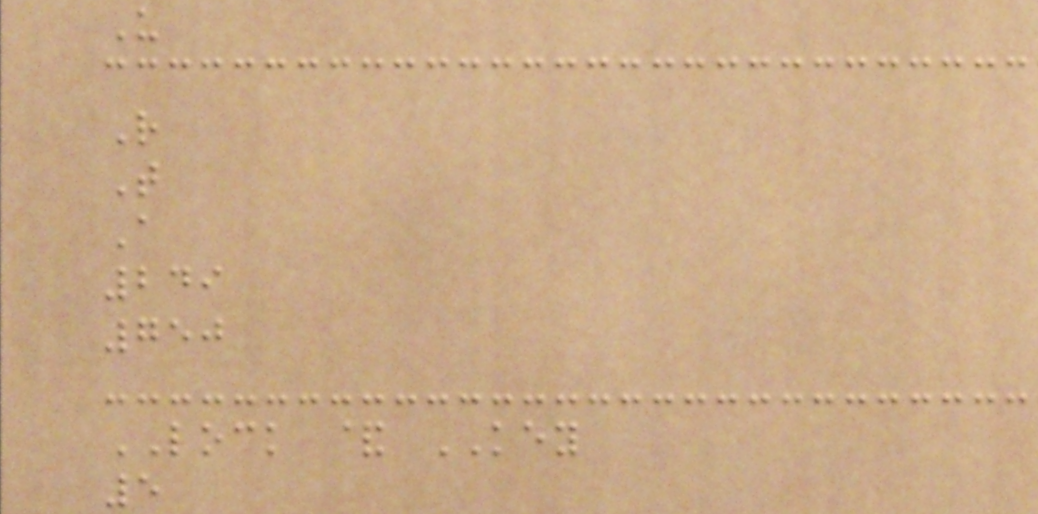U
R
T
A
249
750
LOCK & KEY
5
